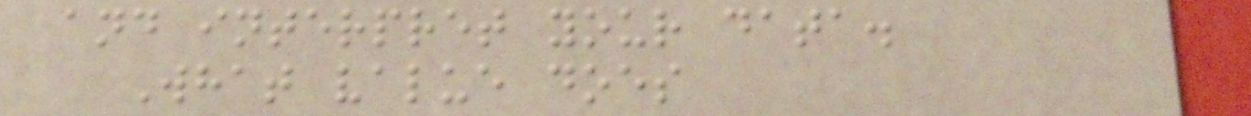and interpret your data.
What value does
